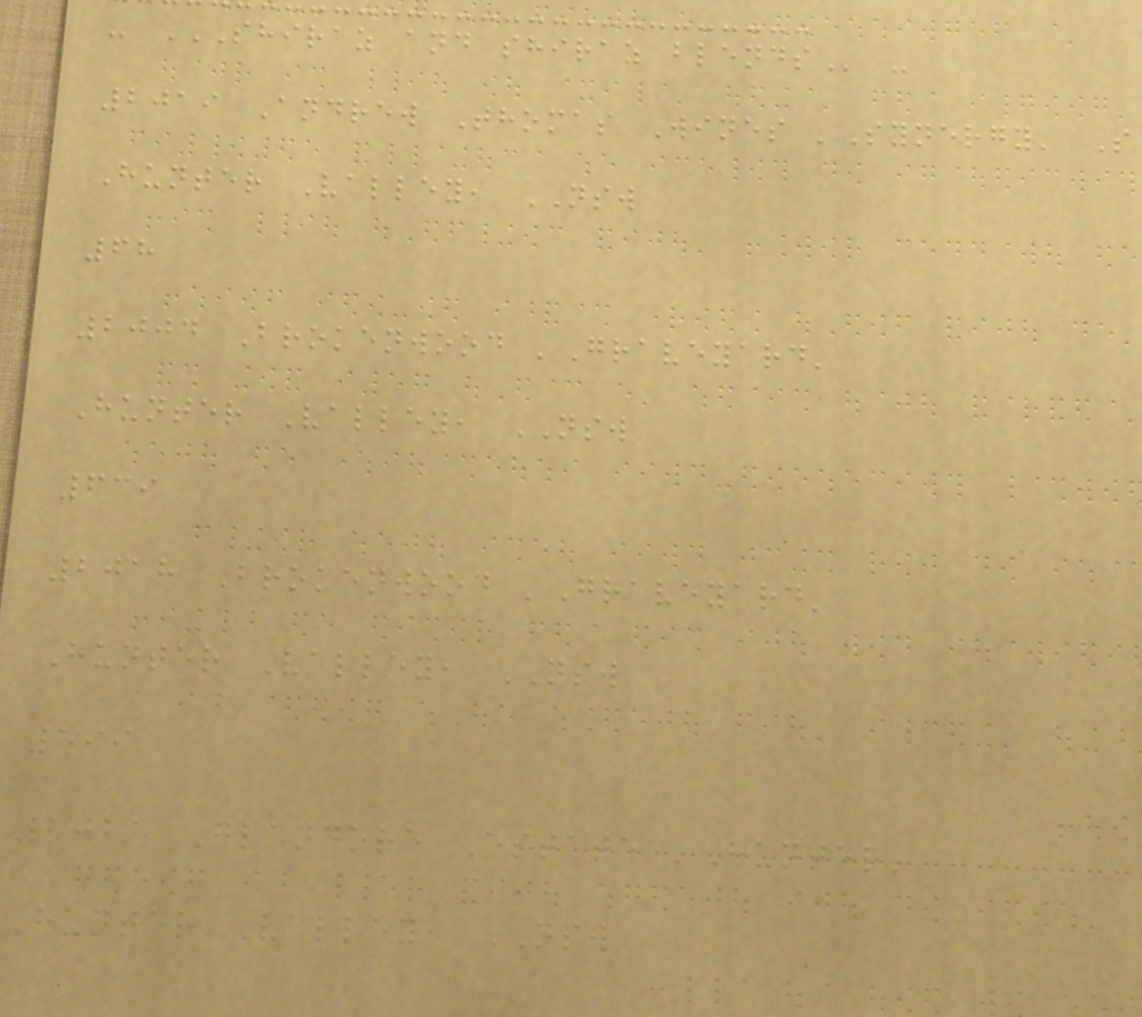- SHIRAZ AND SHIRAZ BLENDS -
2019 Andrew Thomas Wines 'Synergy' S
Hunter Valley, NSW
68
2004 Brokenwood 'Graveyard'
Hunter Valley, NSW
639
2018 Brokenwood 'Graveyard'
Hunter Valley, NSW
599
2021 Glandore Estate 'Hunter'
Hunter Valley, NSW
